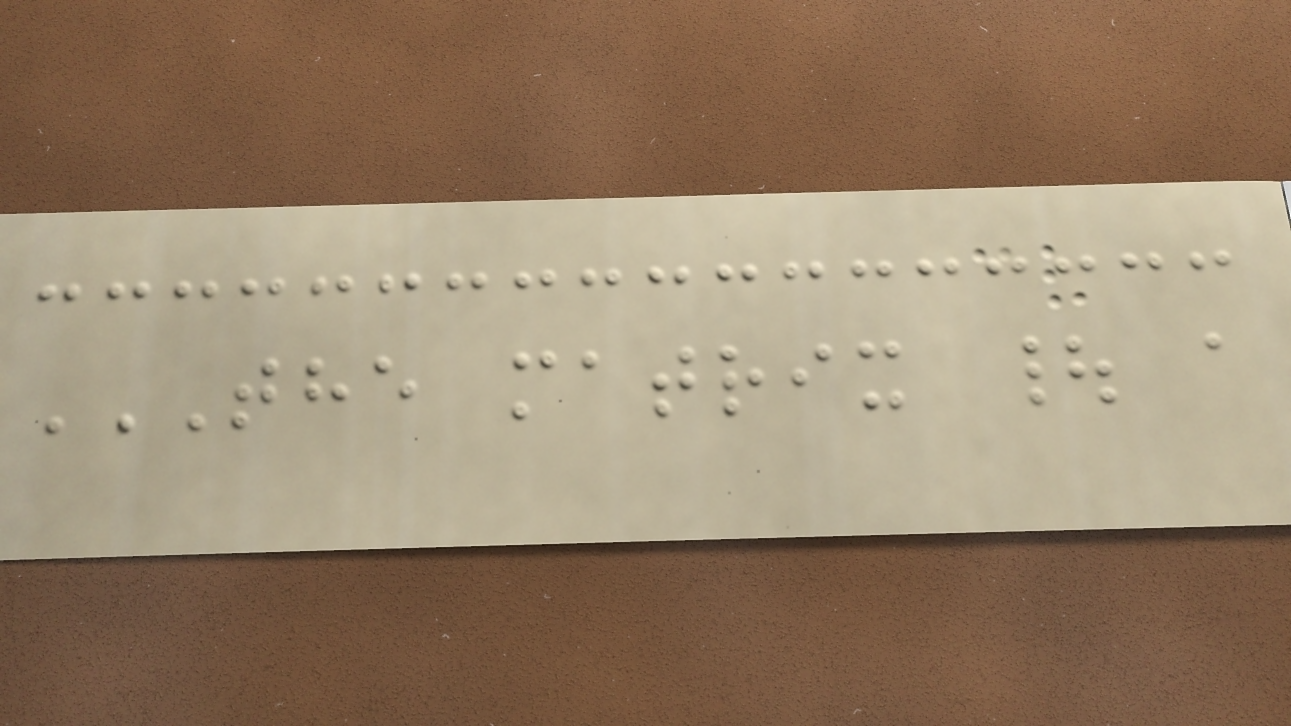THE MATRIX | A
